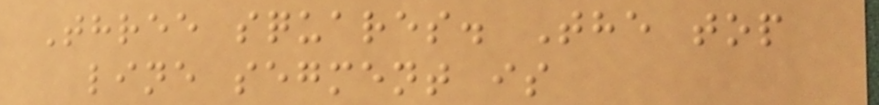Three squares. The top
line segment is
